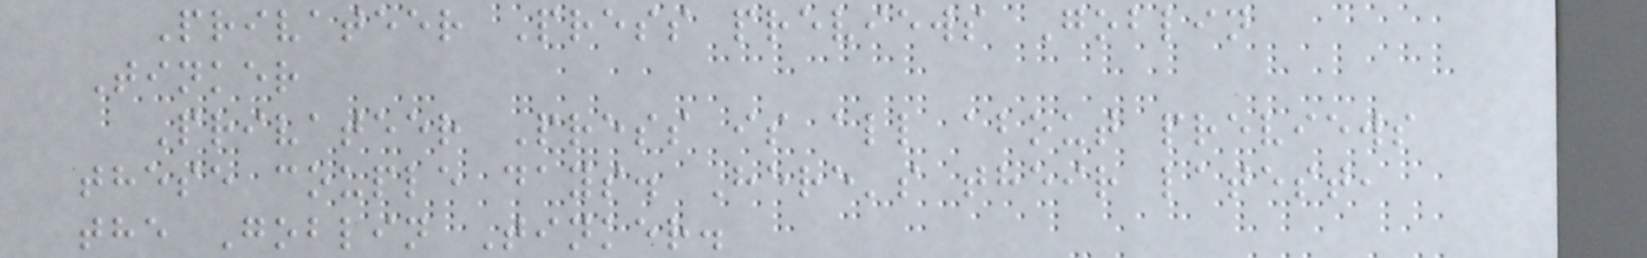Privateer Press previews Goblin
Tinker
Privateer Press is all about previews
these couple days. Here's their latest,
the Goblin Tinker.
